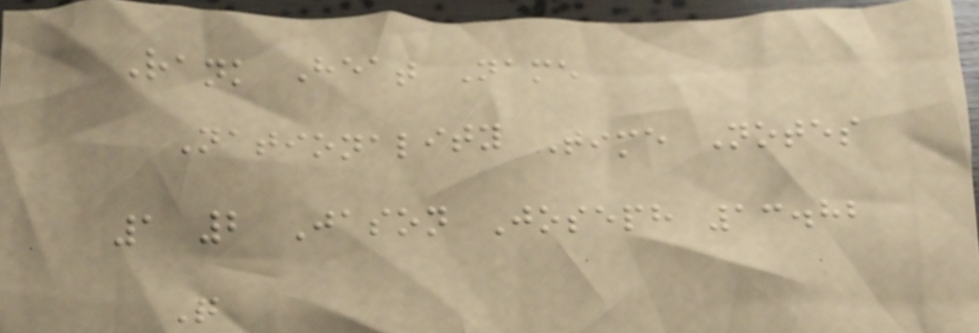Rank Heat Name
Nationality Time Notes
1 2 Jason Joseph 13.82
Q
